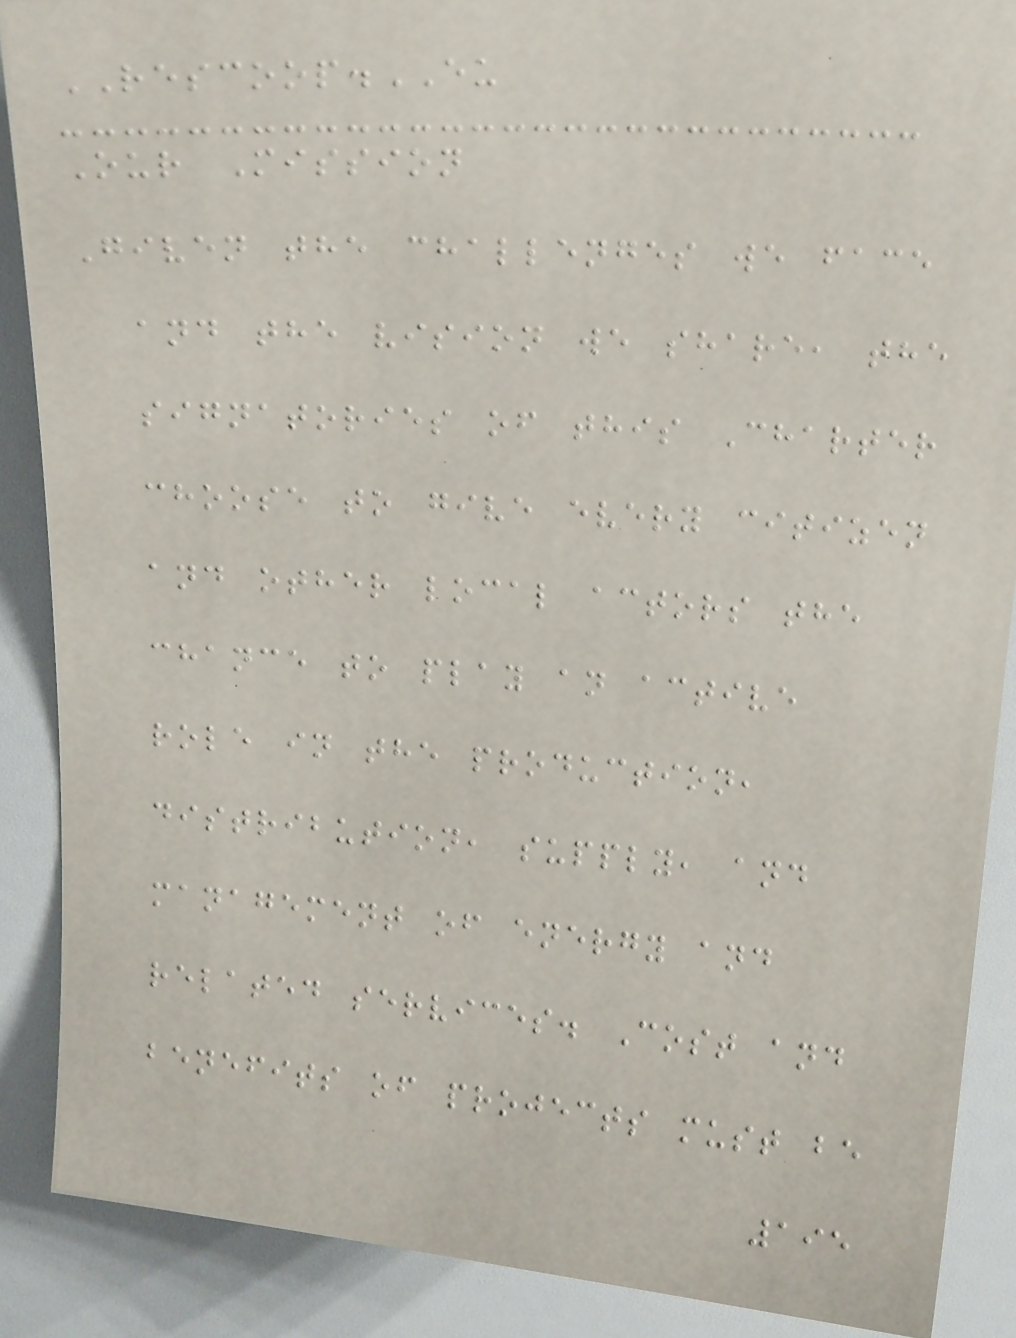RESCOOP.EU
Our Mission
Given the challenges we face
and the vision we share, the
signatories of this Charter
choose to give every citizen
and other local actors the
chance to play an active
role in the production,
distribution, supply, and
management of energy and
related services. Cost and
benefits of projects must be
195
